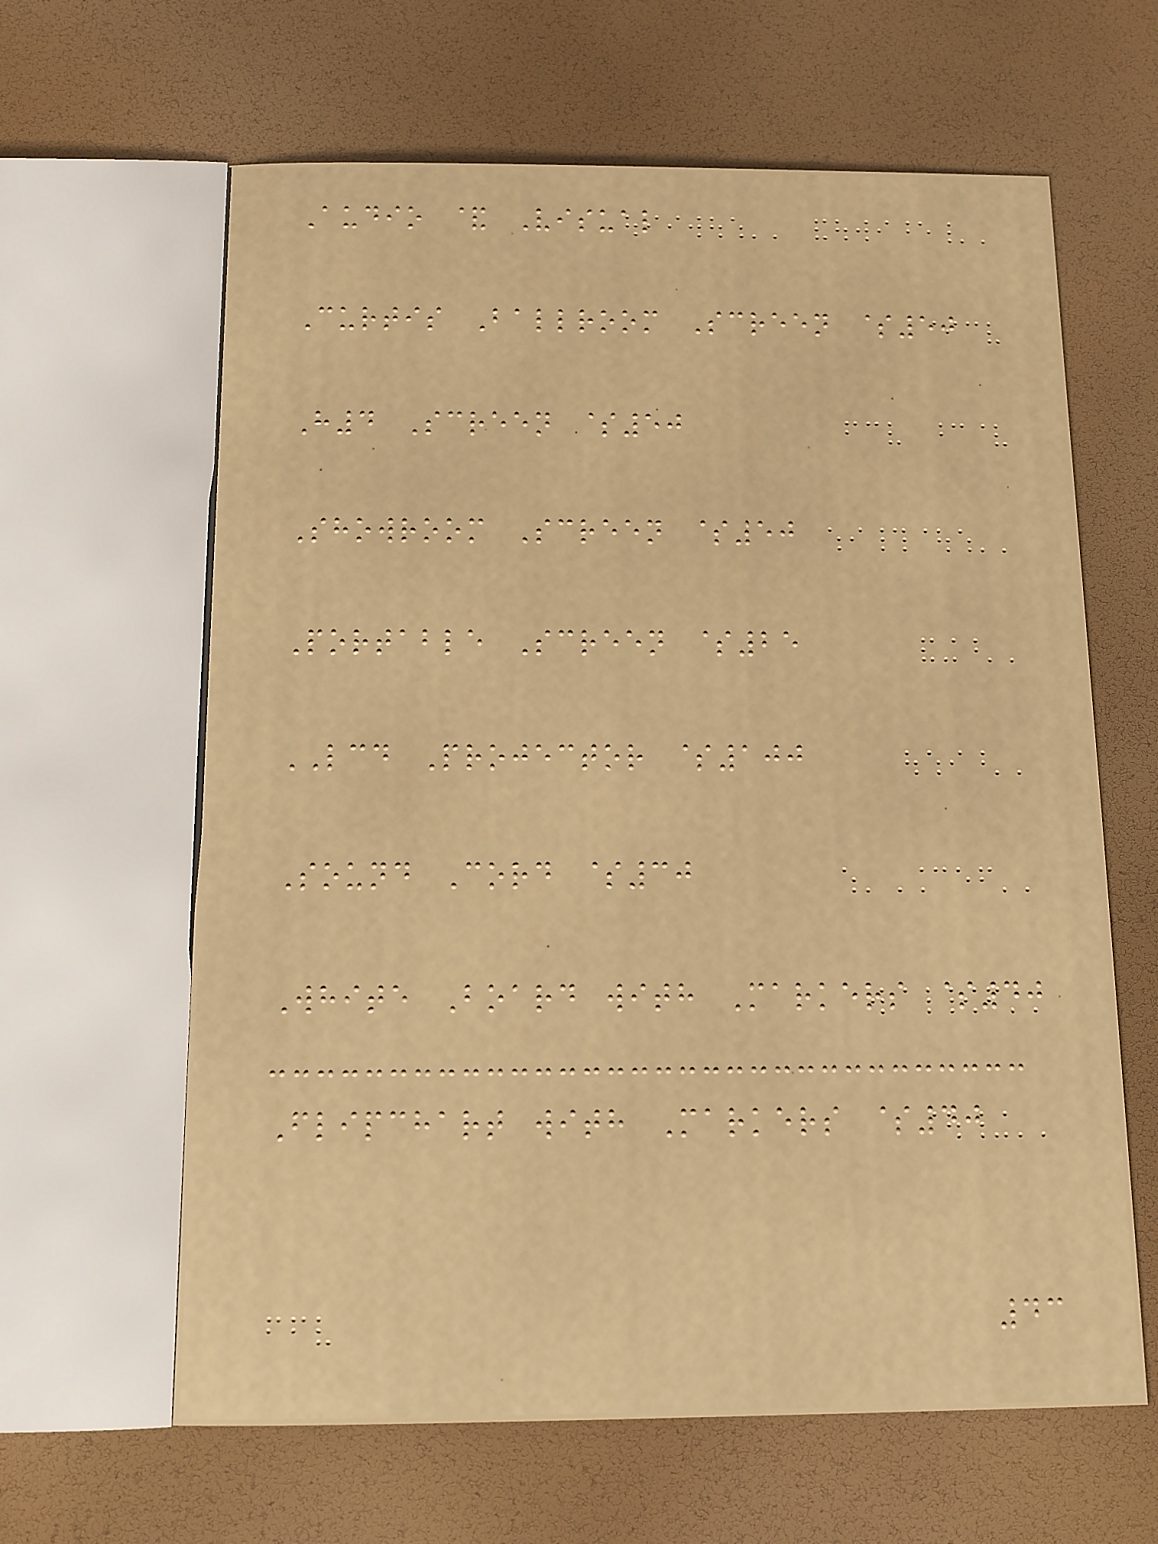Audio & Visual
Curtis Ballroom Screen $50
H4 Screen $50
Showroom Screen $50
Portable Screen $25
LCD Projector $100
Sound Cord $30
White Board with Markers $40
Flipchart with Markers $40
43
